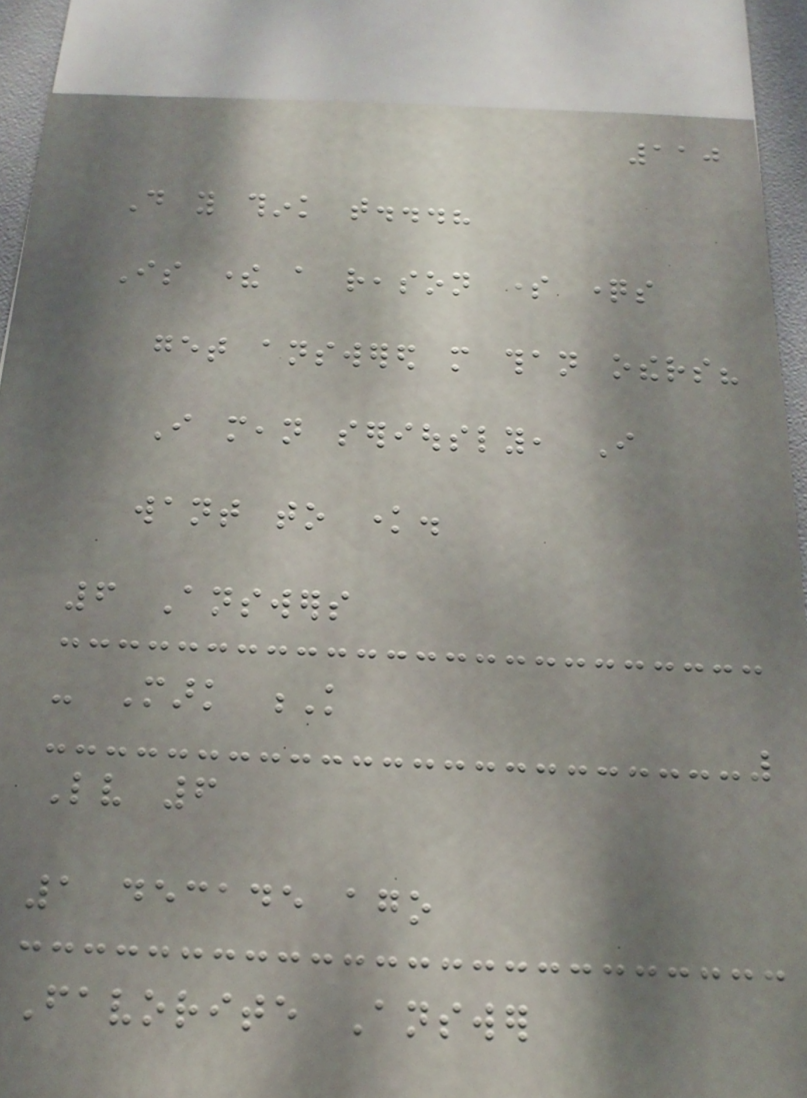110
Do you think that...?
Is there a reason some questions
get answered more than others?
I mean seriously, I
want to know.
6 Answers
- Mark K
Lv 6
1 decade ago
Favorite Answer
